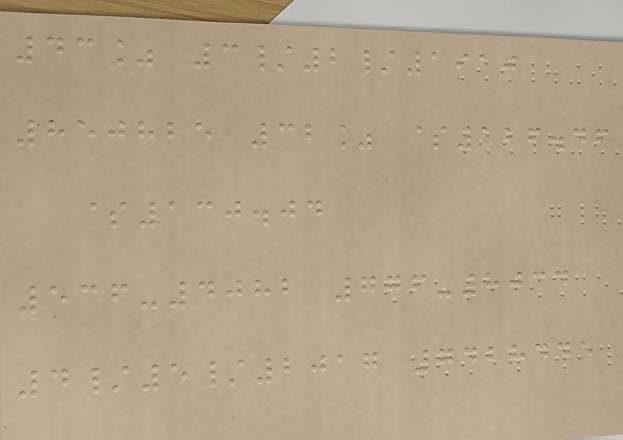43% 3/2/1910
850825 32% $126.46
$130.04
536-4082 776-8034
4/5/2017 7428445
